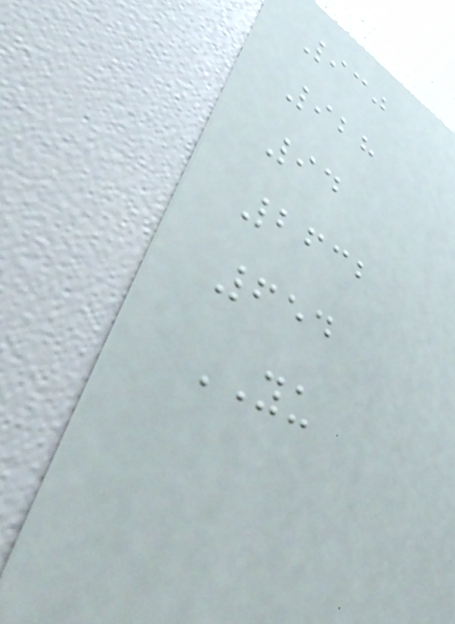930
928
94
2632
654
YU
